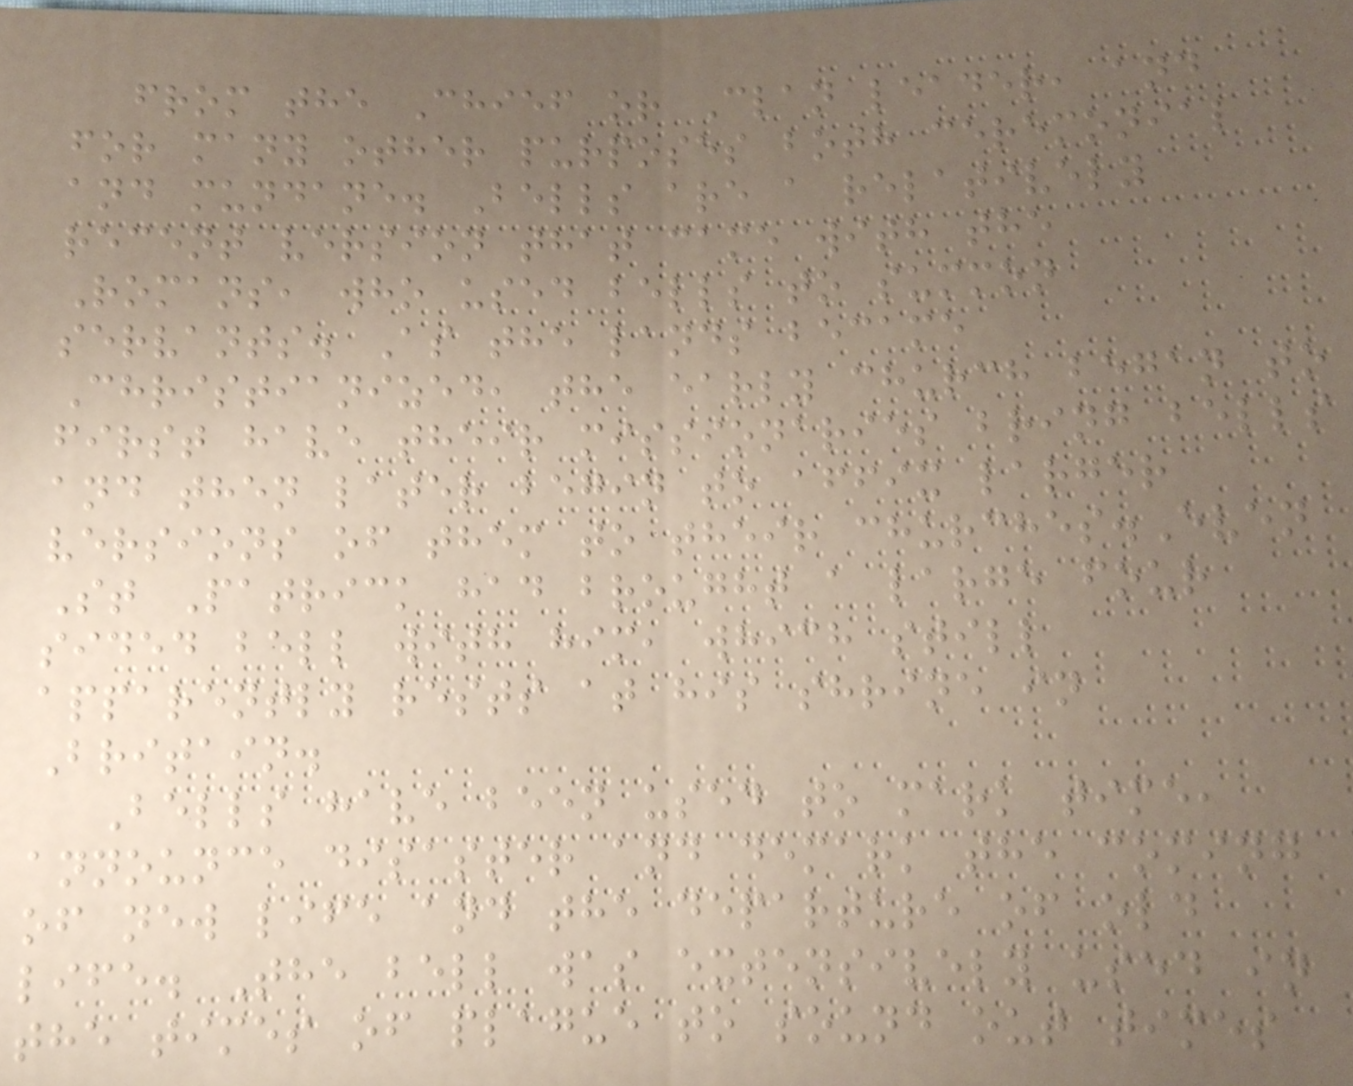from the Chief or Clan leader, and
for many other purposes both ceremonial
and mundane. Bells are a relatively
recent version that came with the
Romans, who used bells to summon
servants. As the lands became
Christianized, the early church began to
first have their missionaries bring bells
and then later begin to affix larger
versions of them to their churches.Even
St Patrick had brought a large four
sided bell with him, which still
apparently rests at his shrine in
Britain.
Bells have been used to mark time,
announce disaster and demark the coming
of new life and the departure of old
life. The bell was extensively used in
the times of plague to sound out times
